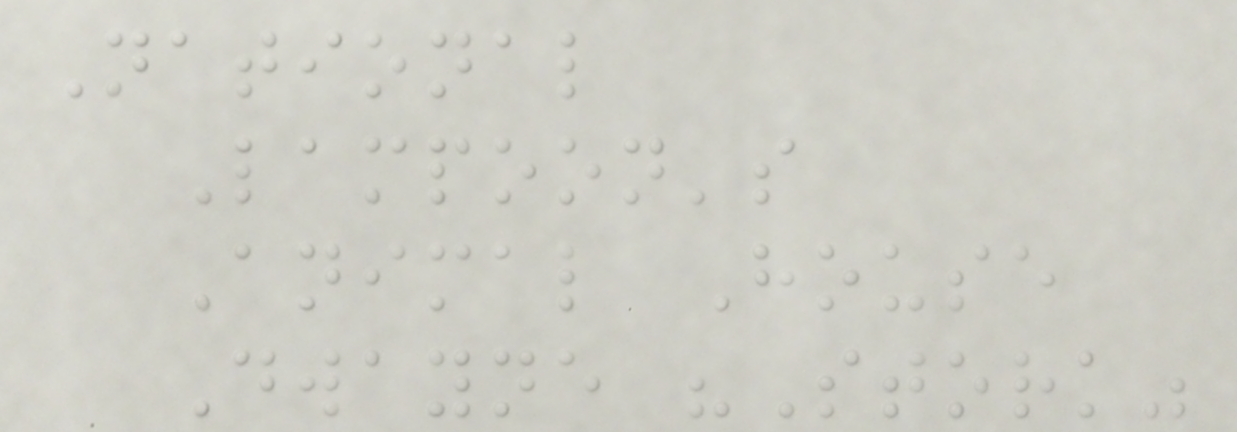National
Lampoon's
Animal House
Dwayne "Stork"
